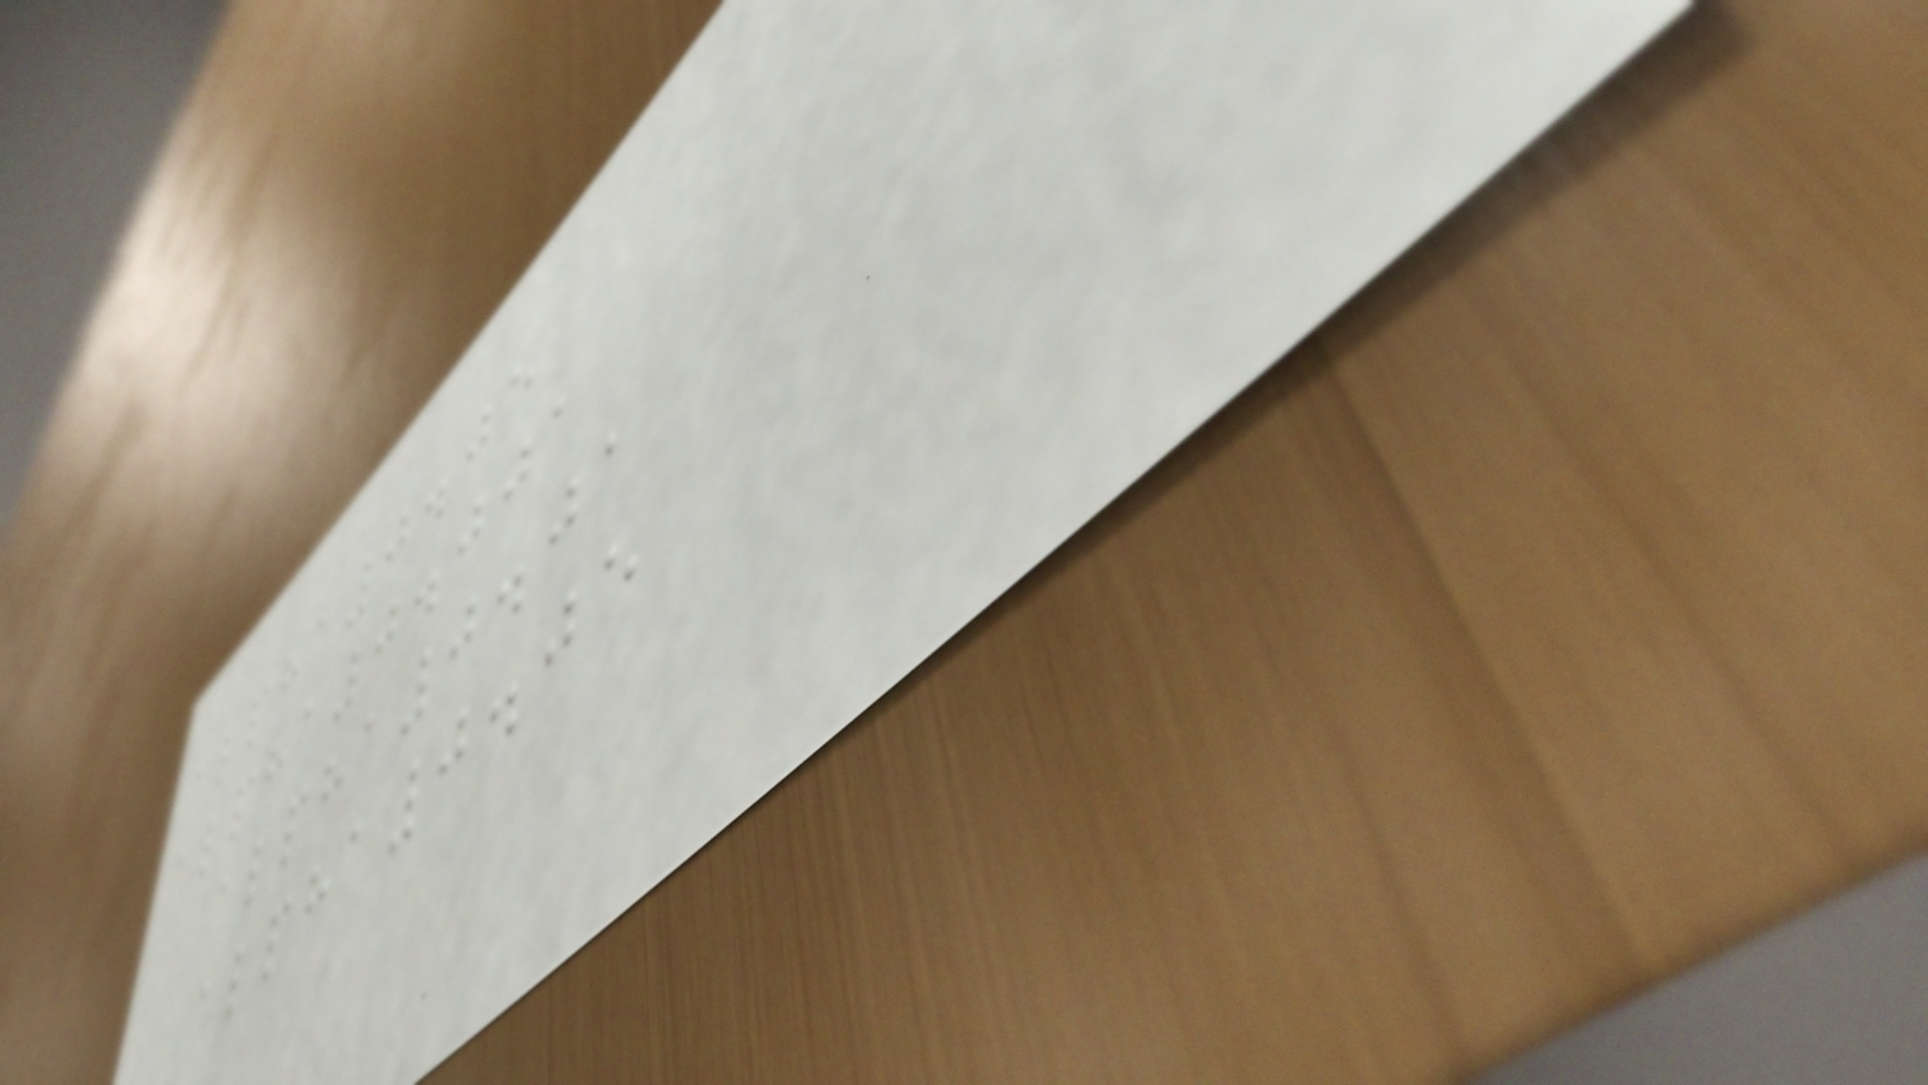alpha0.05
alpha0.001
alpha0.01
alpha0.05
